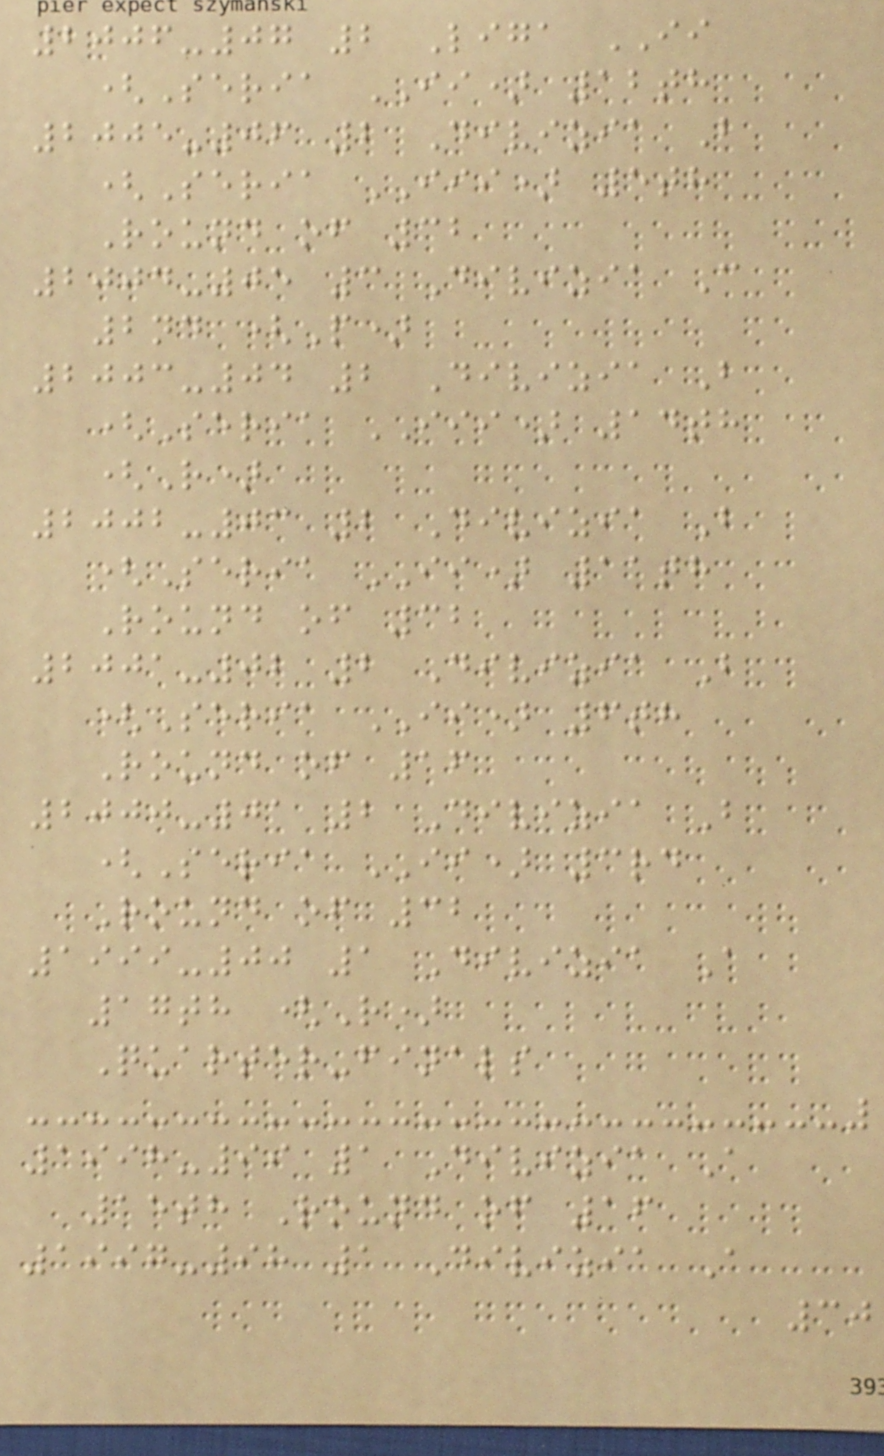2006-07 2 Liga II
(Seria II) 12th
2005-06 2 Divizia B
(Seria III) 5th
Round of 32
2004-05 3 Divizia C
2nd (P)
2003-04 2 Divizia B
(Seria III) 14th
(R)
2002-03 2 Divizia B
(Seria II) 11th
Round of 32
2001-02 2 Divizia B
(Seria II) 6th
Round of 16
2000-01 2 Divizia B
(Seria II) 3rd
Round of 32
1999-00 1 Divizia A
17th (R)
Quarter-finals
1998-99 1 Divizia A
15th Round of 16
1997-98 1 Divizia A
30
